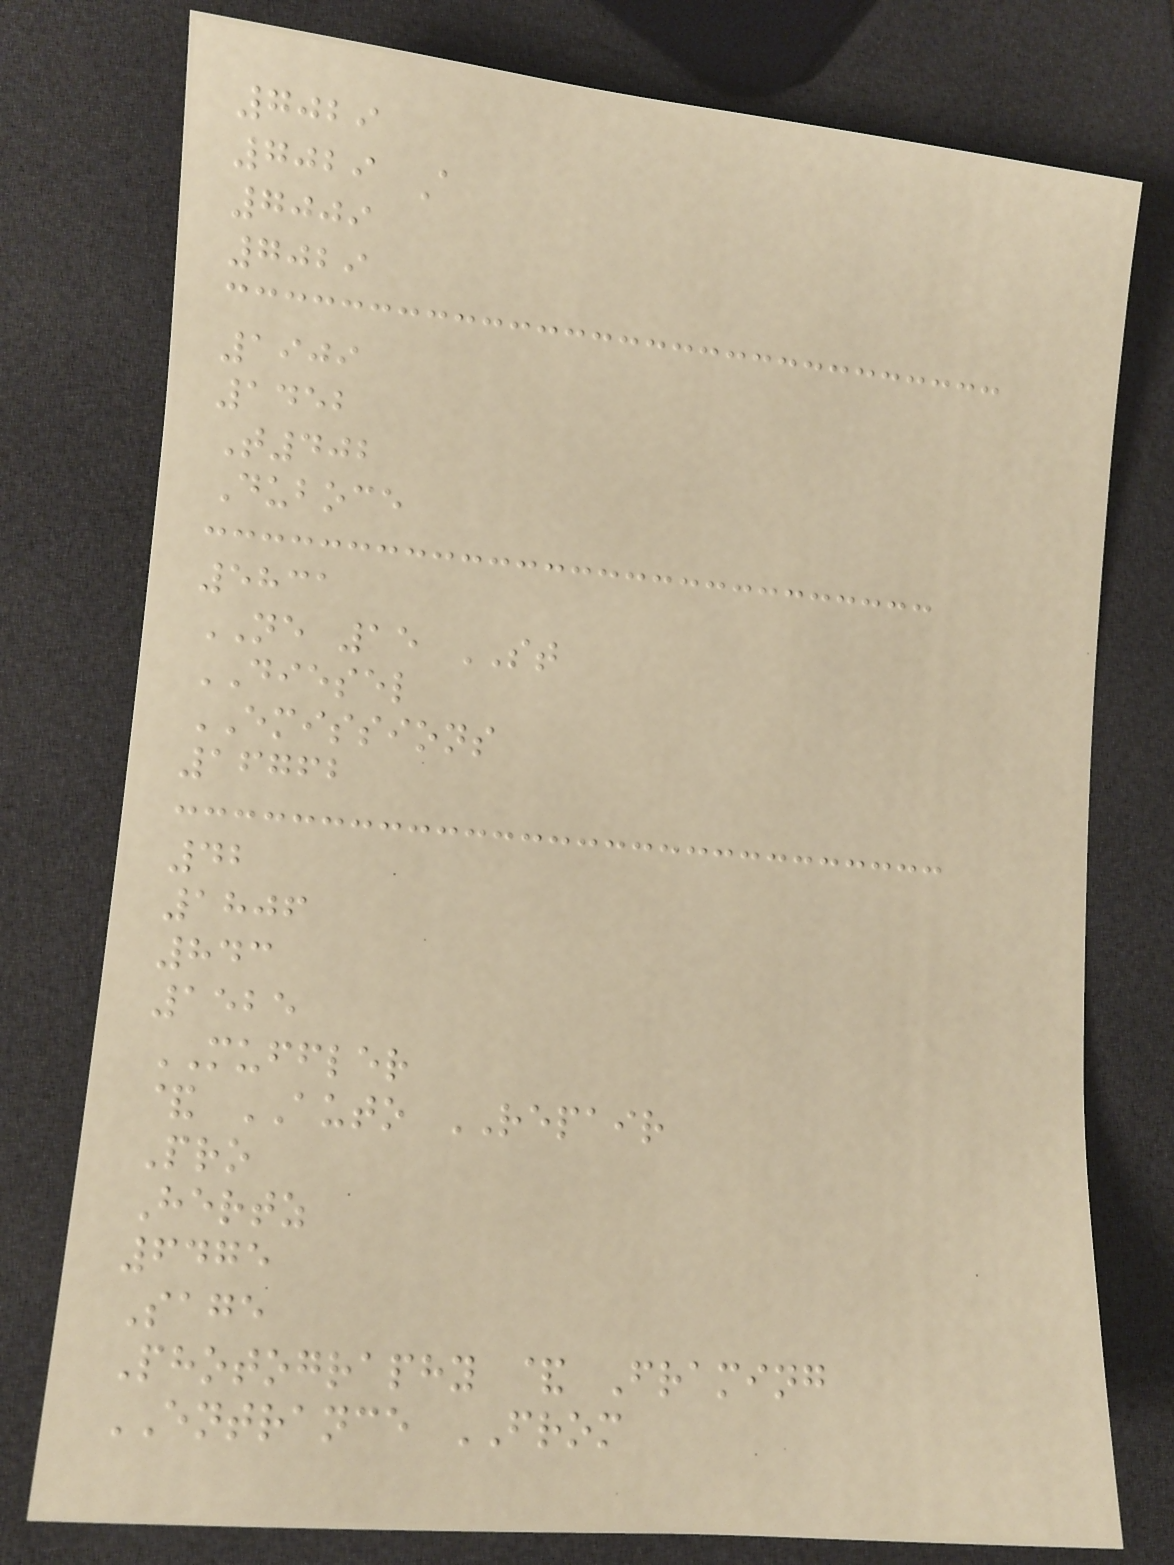7029
7029 A
7009
7029
1909
1452
T402
Duboce
5831
NE 15 ST
DIESEL
EMISSIONS
16762
42
1806
843
1525
MUFFLER
& AUTO REPAIR
Pro
Hertz
6475
Sage
Photography & Framing
ENTRANCE FROM
